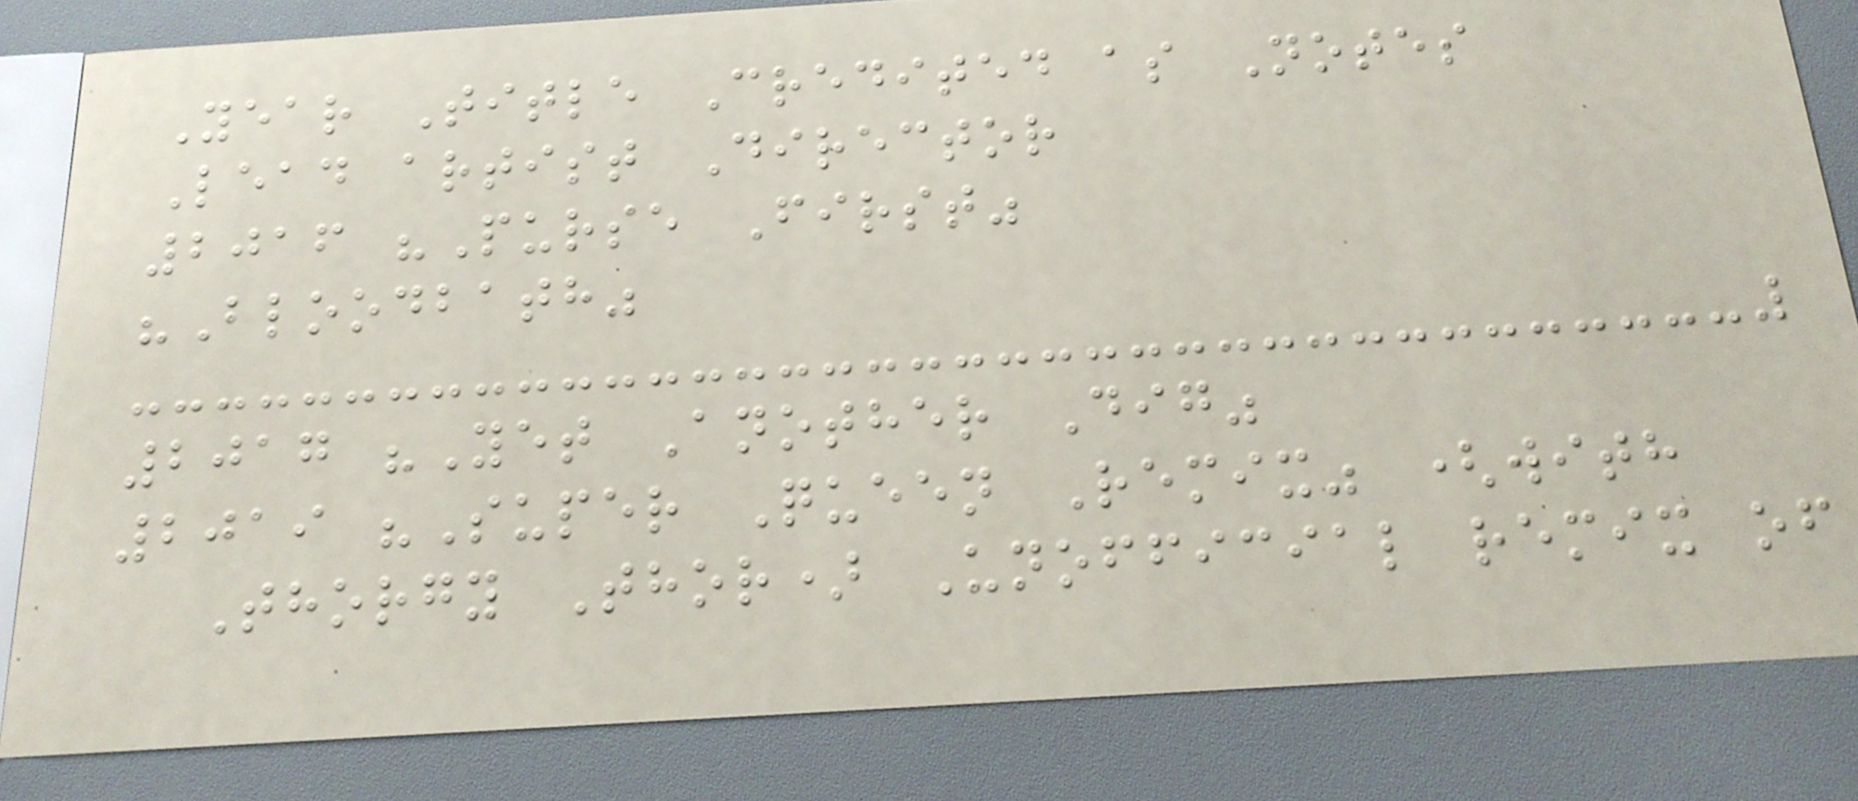Year Title Credited as Notes
Lead artist Director
2016 "Purse First"
"Bloodbath"
2017 "Yet Another Dig"
2019 "Super Queen Remix" (with
Thorgy Thor) Unofficial remix of
